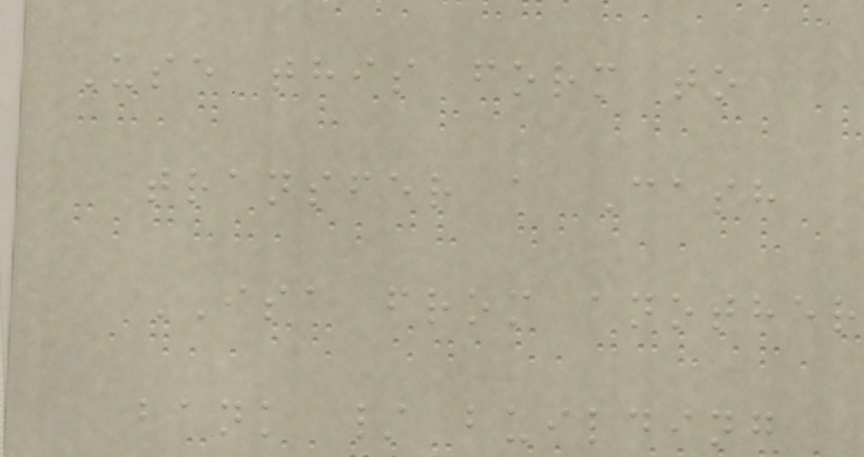Use this form to
transfer a Cash
ISA from another
bank / building
